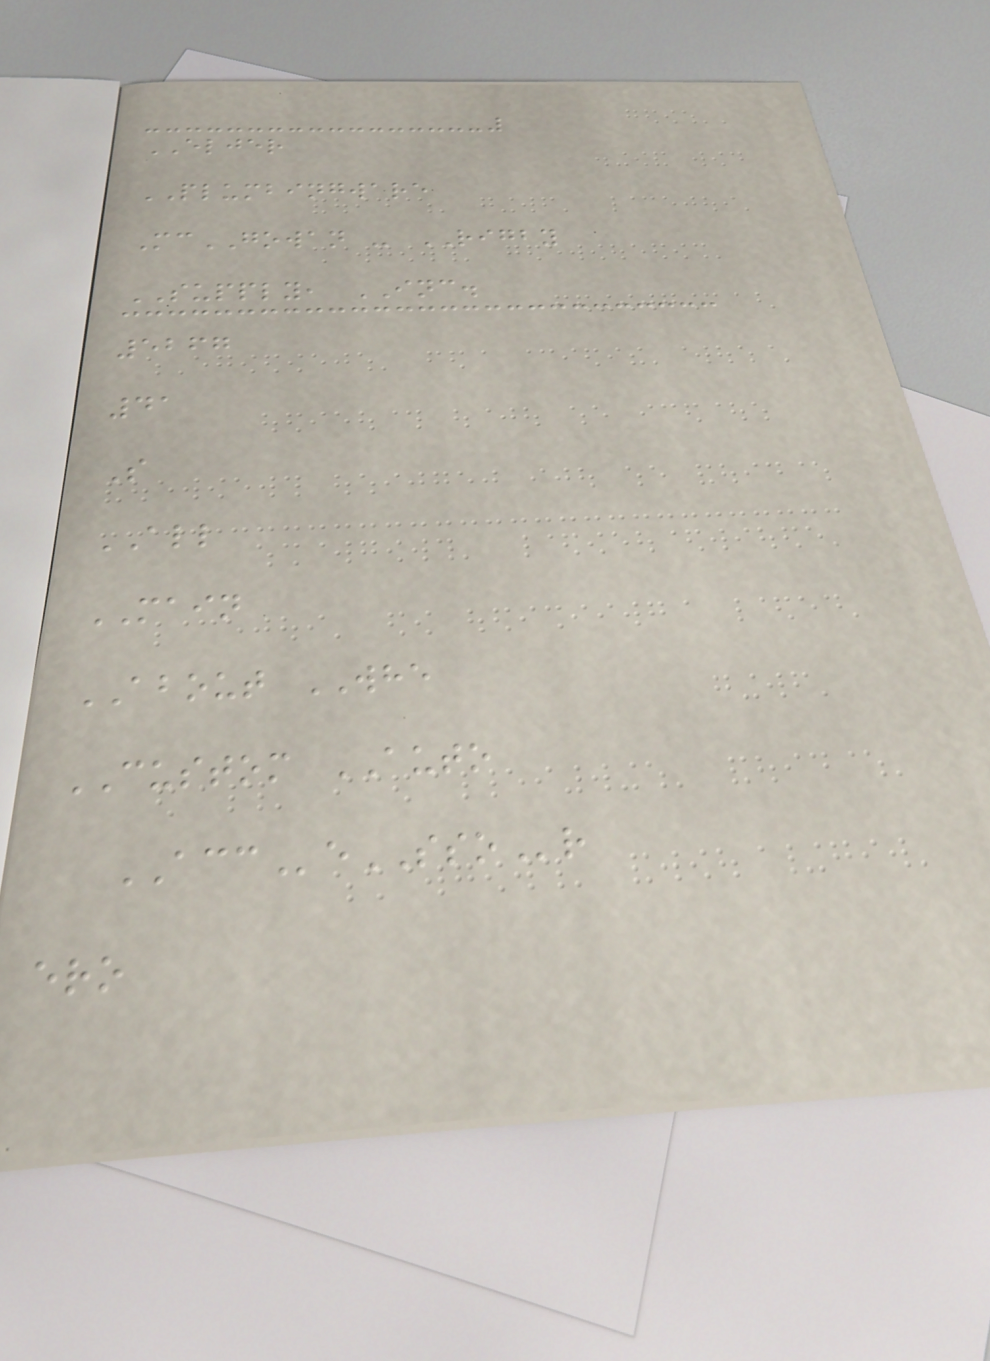ELJER
PLUMBINGWARE
McGOWAN - RIGBY
SUPPLY, INC.
5267
41
S
ALL
MAIN
ABOUT WHE
CUSTOM AUTO
ACCeSSOr
ero
